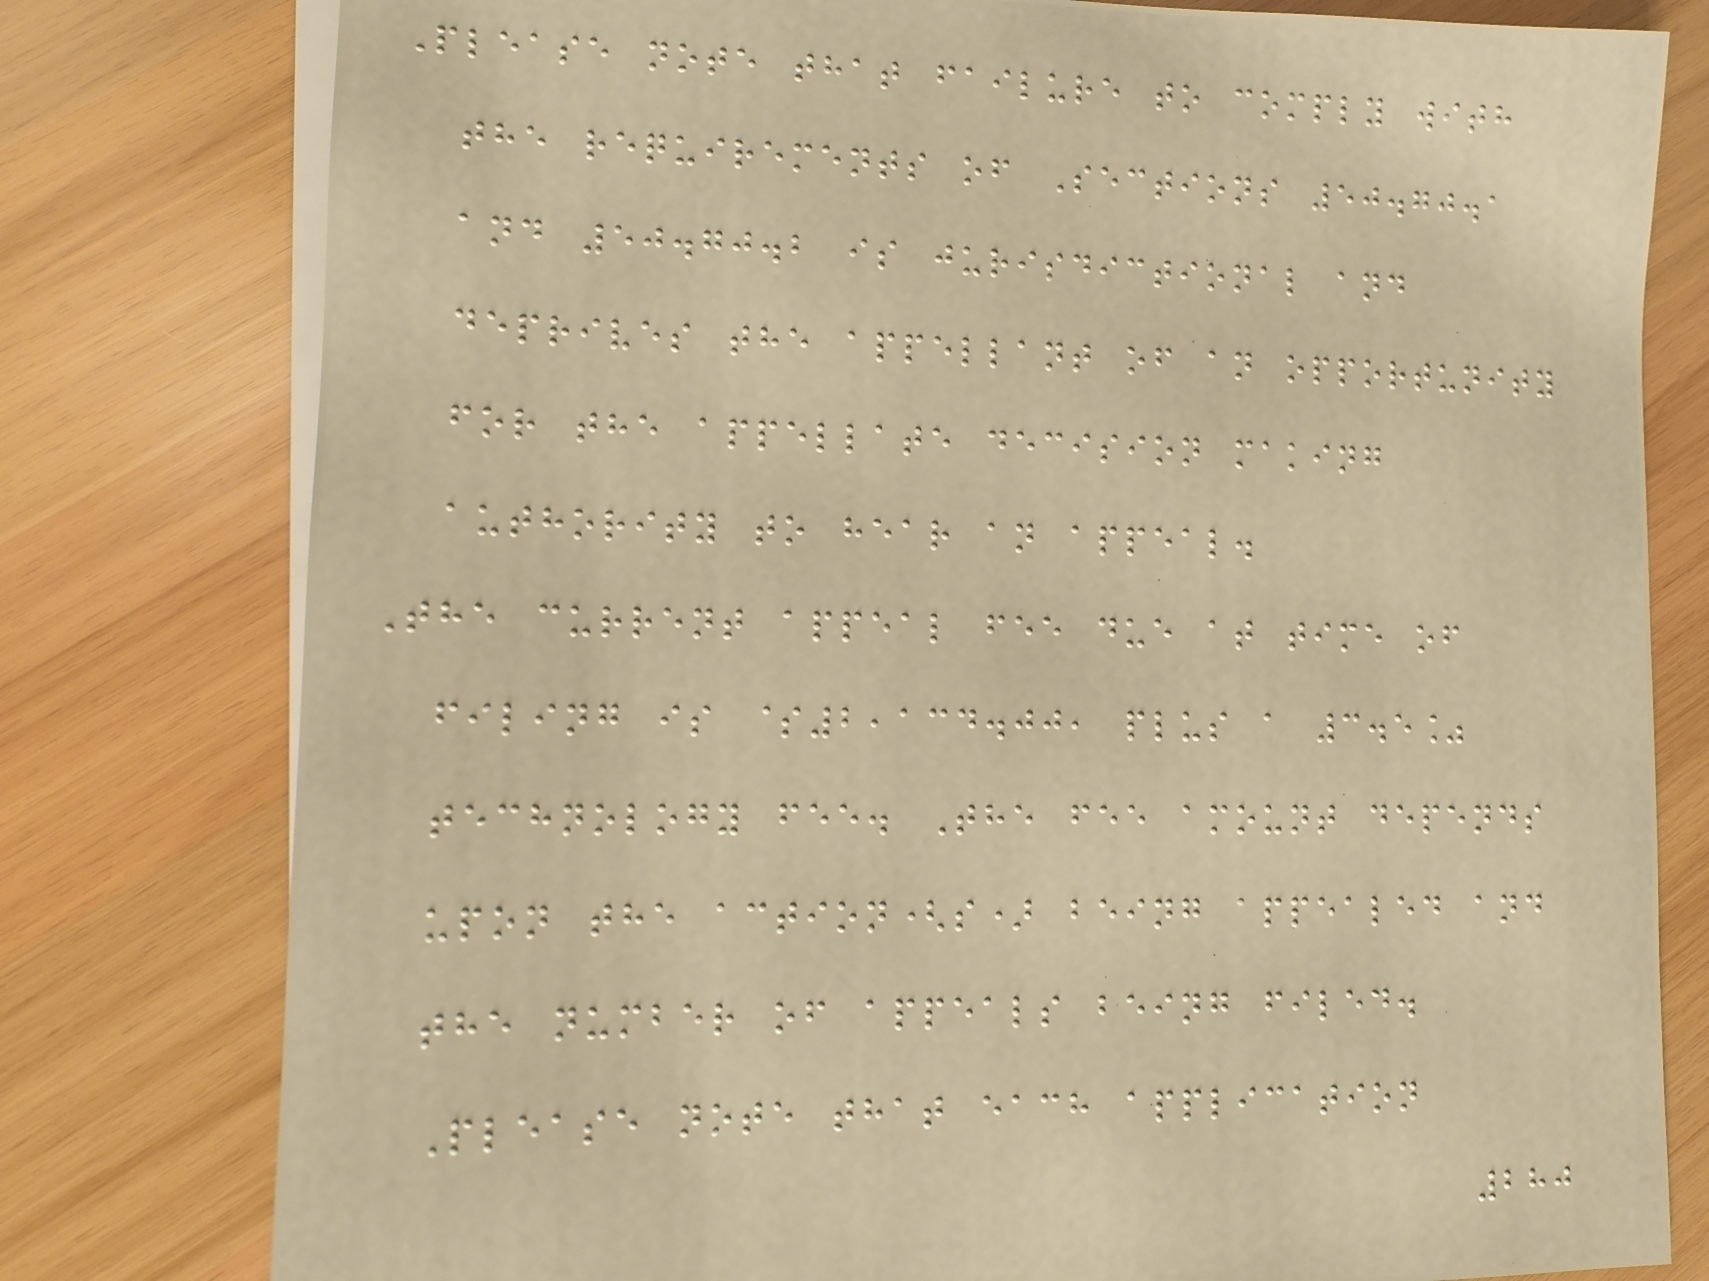Please note that failure to comply with
the requirements of Sections 50.70.1
and 50.70.2 is jurisdictional and
deprives the appellant of an opportunity
for the appellate decision making
authority to hear an appeal.
The current appeal fee due at time of
filing is $2,134.00, plus a 3.5%
technology fee. The fee amount depends
upon the action(s) being appealed and
the number of appeals being filed.
Please note that each application
280
